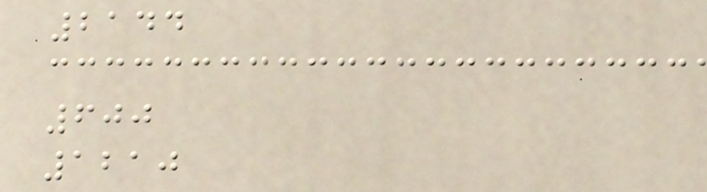2144
600
1210
